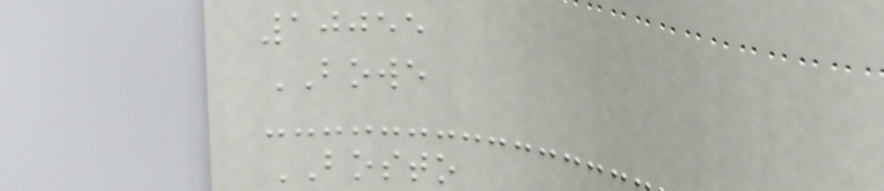10055
BOWE
BOSTO
